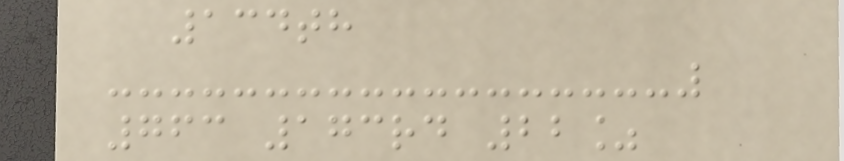134th
763 173rd 22%
